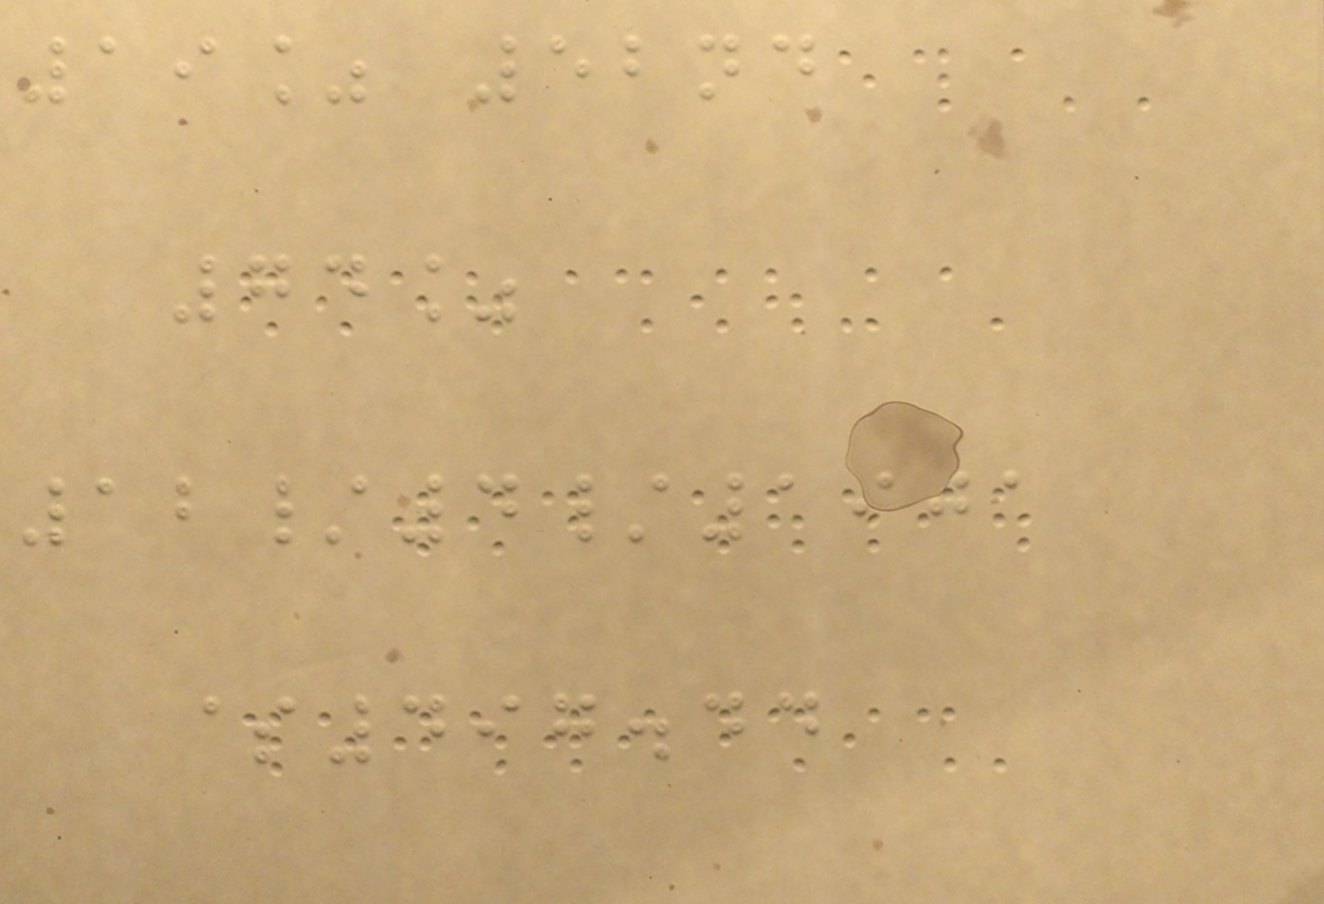19% 52nd
74%
12/4/1901
$497.44
